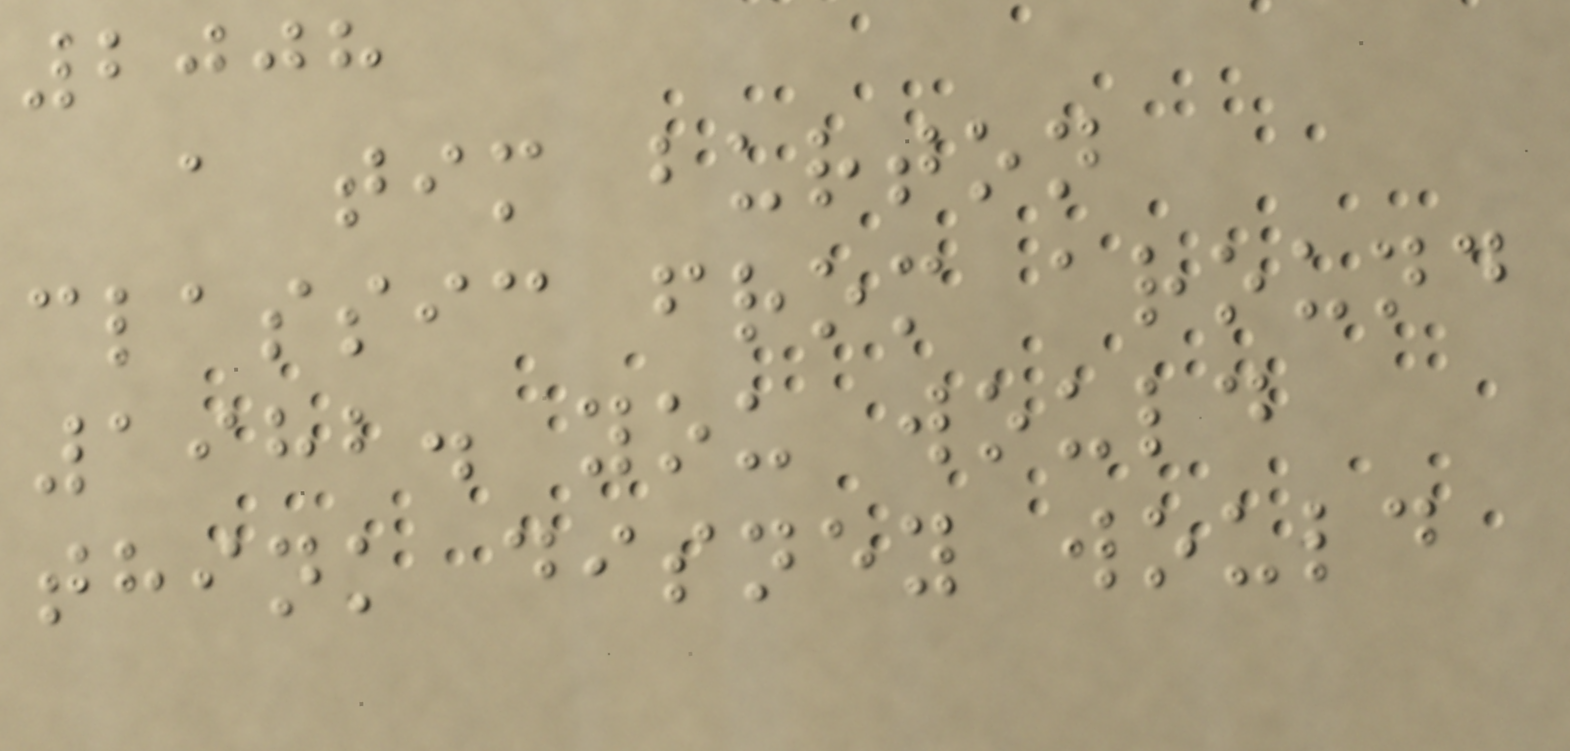2008
a tim burton
classic from around
1982. you would
think disney would
